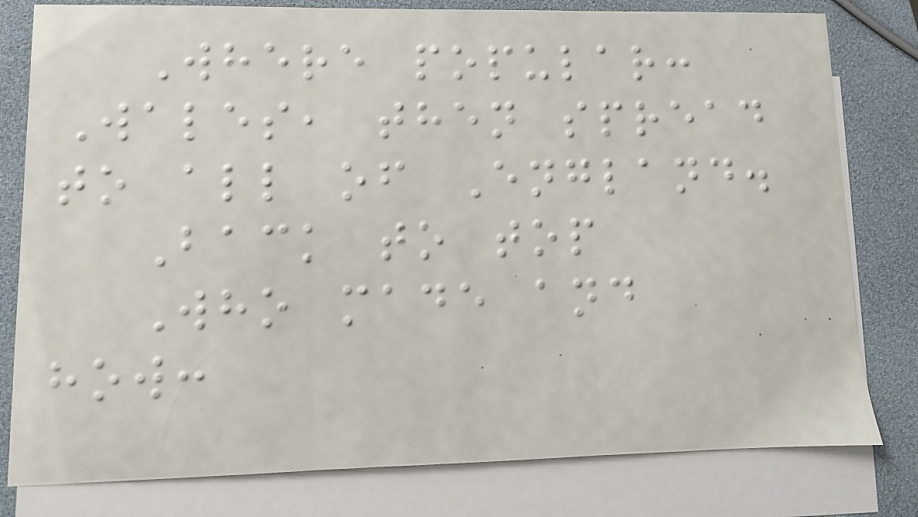Where popular:
Wales, then spread
to all of England.
Back to top
Who made and
how:
